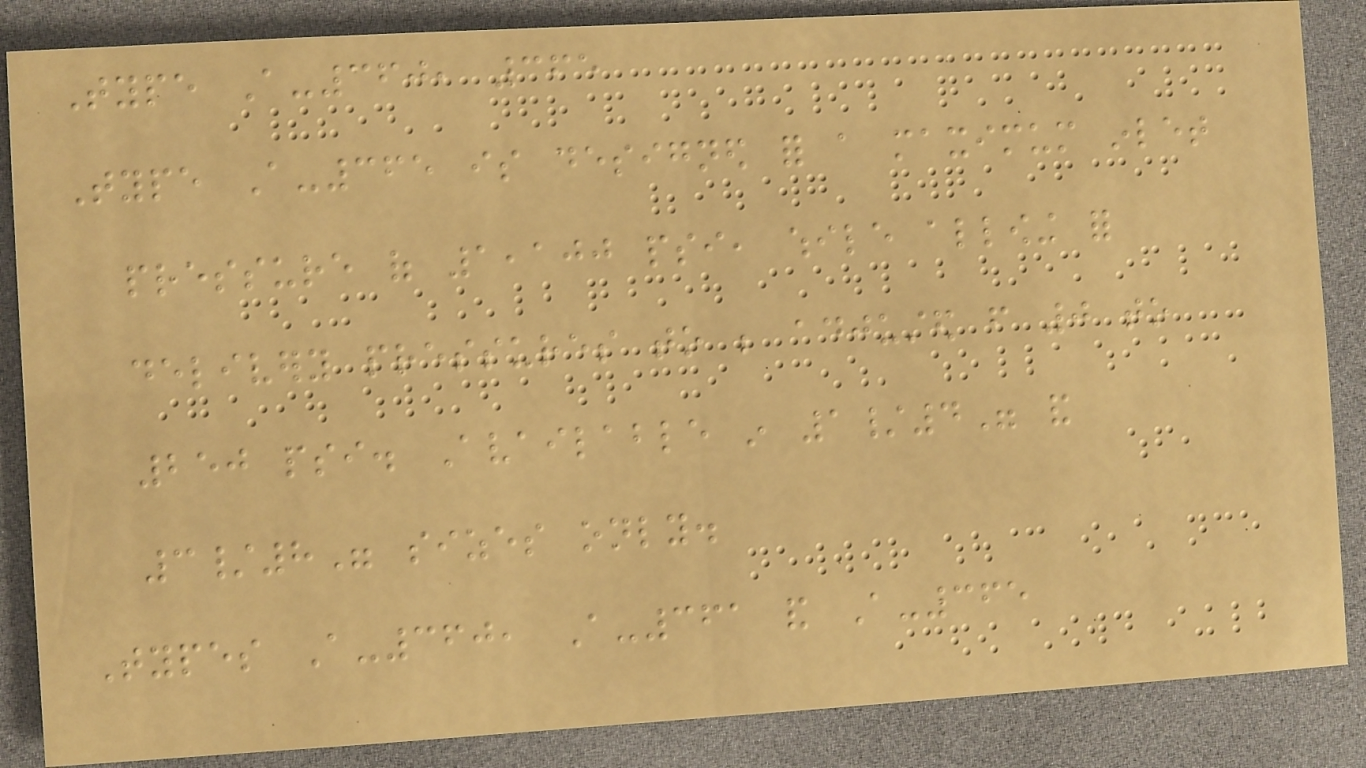Type A-360, 365
Type A-365 is designed for a maximum inlet
pressure of 1,100 psi, while allowing for
delivery pressures to be adjusted from 0 to
250 psi. Available in 1/4" and
3/8" sizes only.
Types A-360, A-361 and A-365
